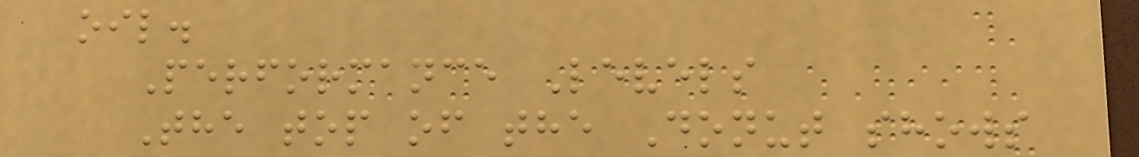oil.
Performance Levels
The top of the Donut shows
